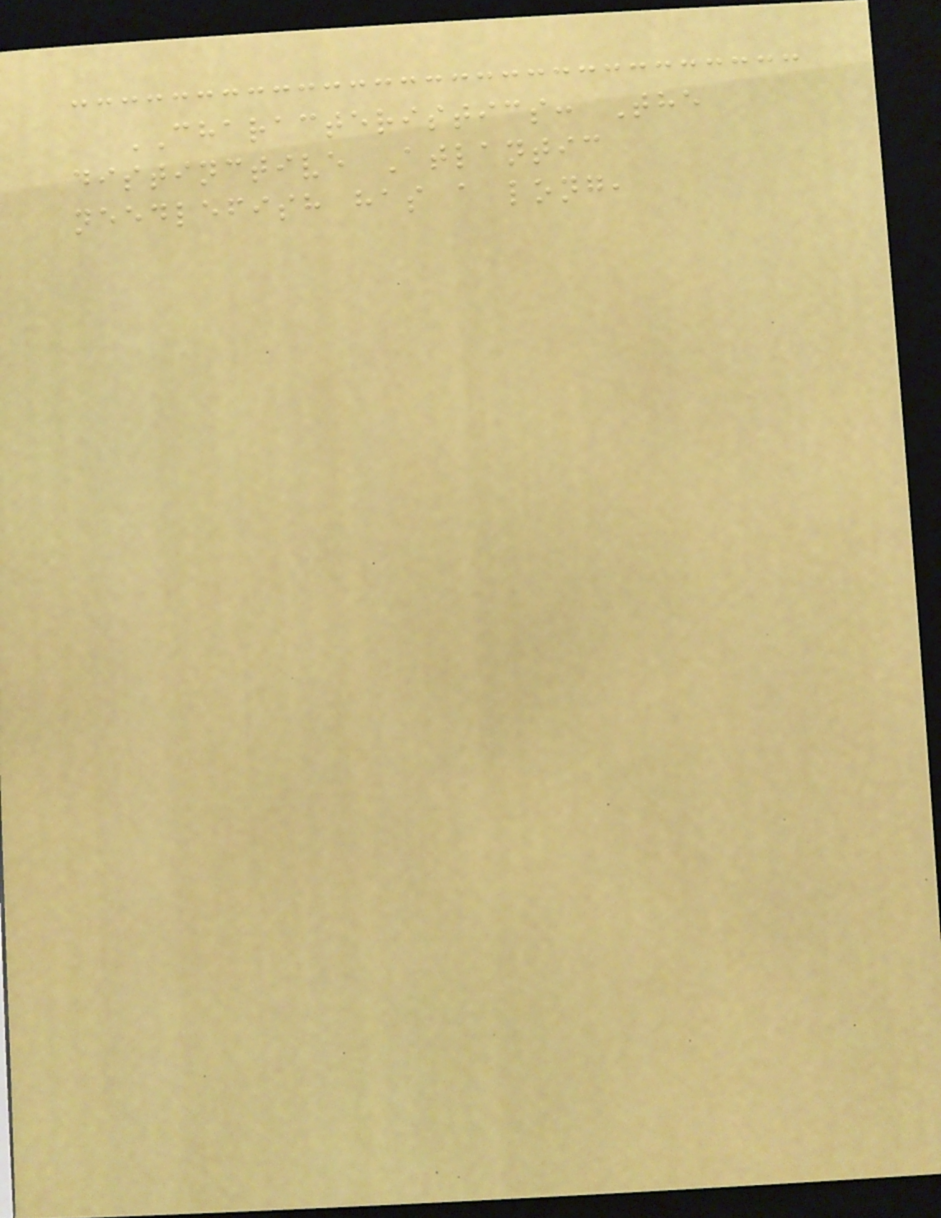CHARACTERISTICS: The
distinctive Atlantic
needlefish has a long,
